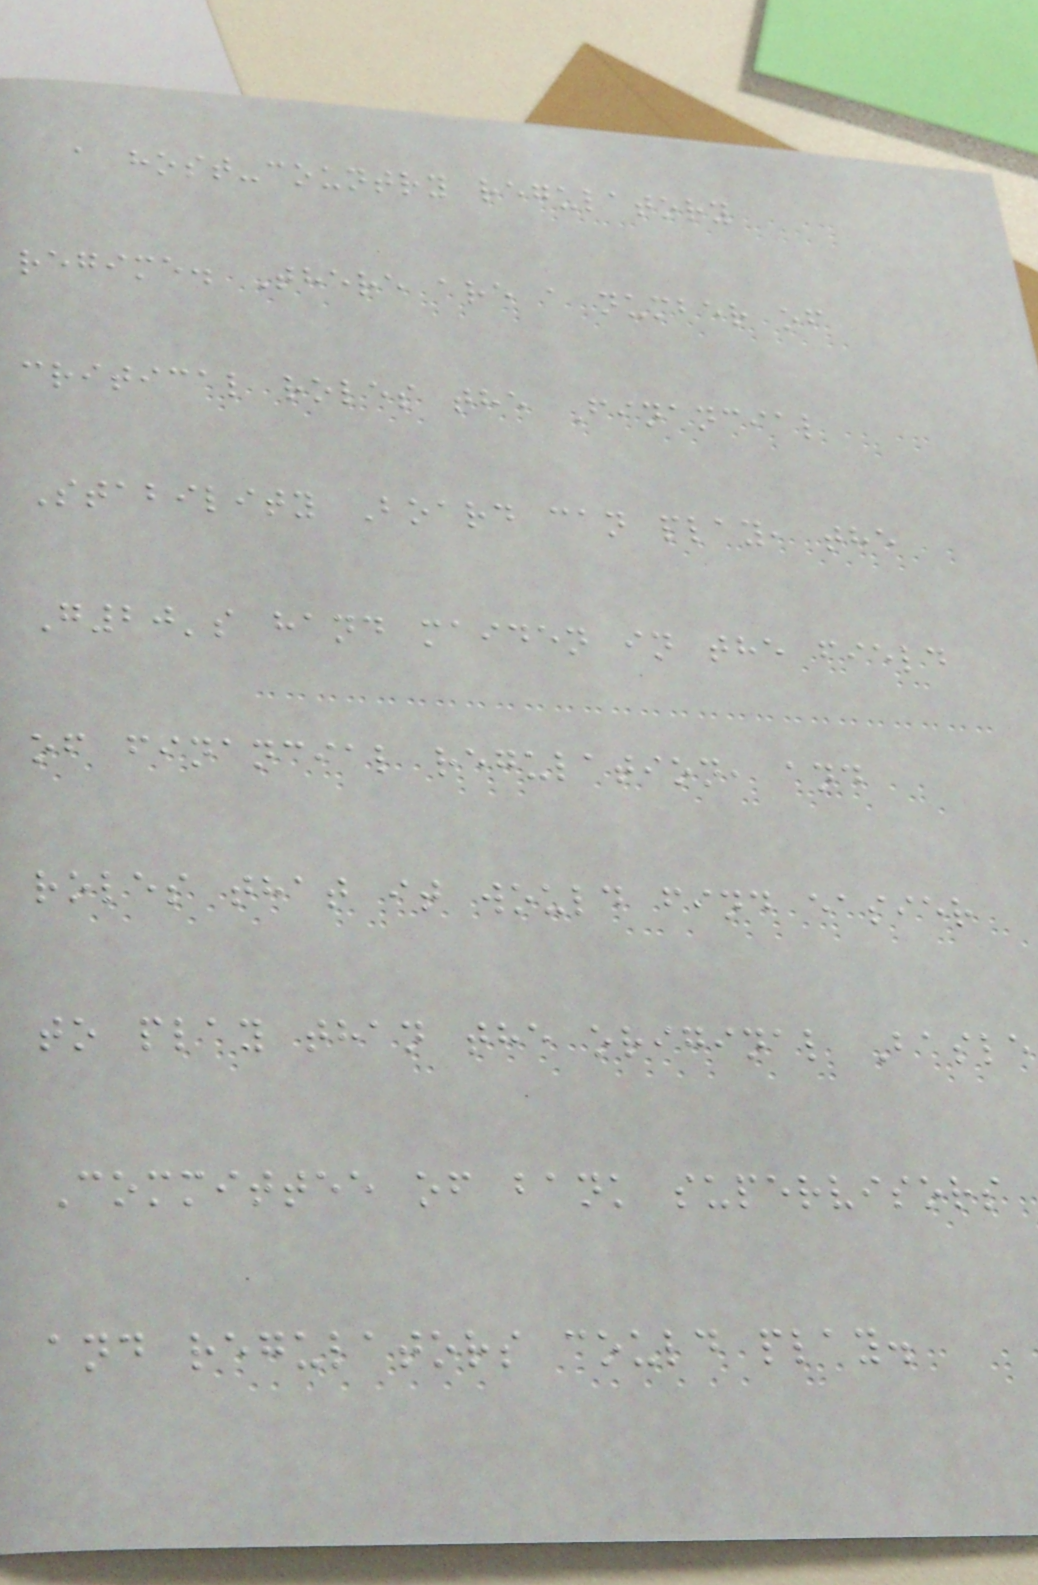a host-country regulatory
regime. There are a number of
critical roles the Financial
Stability Board can play, the
G20's hand maiden in the field
of financial regulation, and
roles that it would find easier
to play than the original Basle
Committee of bank supervisors
and regulators could play.
